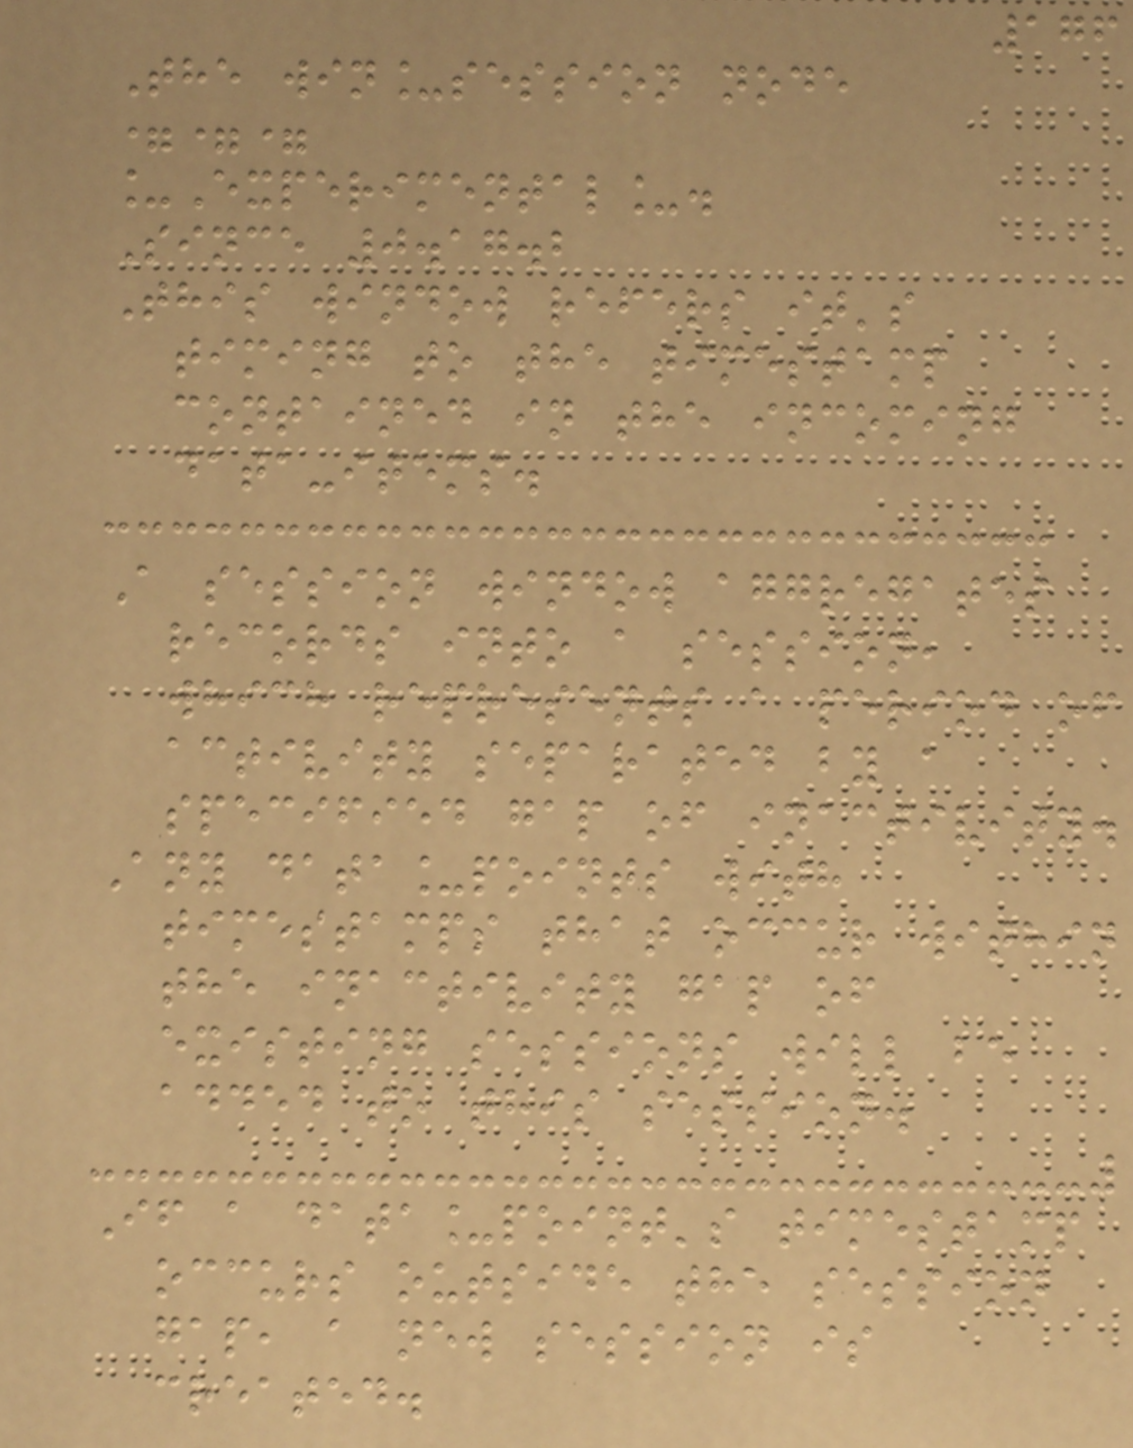176
The win_session node
===
_Experimental_.
Since 0.17.2
This window refers it's
timing to the timestamp
contained in the incoming
data-items.
A session window aggregates
records into a session,
which represents a period of
activity separated by a
specified gap of inactivity.
Any data_points with
timestamps that occur within
the inactivity gap of
existing sessions will be
added to this session.
If a data_point's timestamp
occurs outside the session
gap, a new session is
created.
